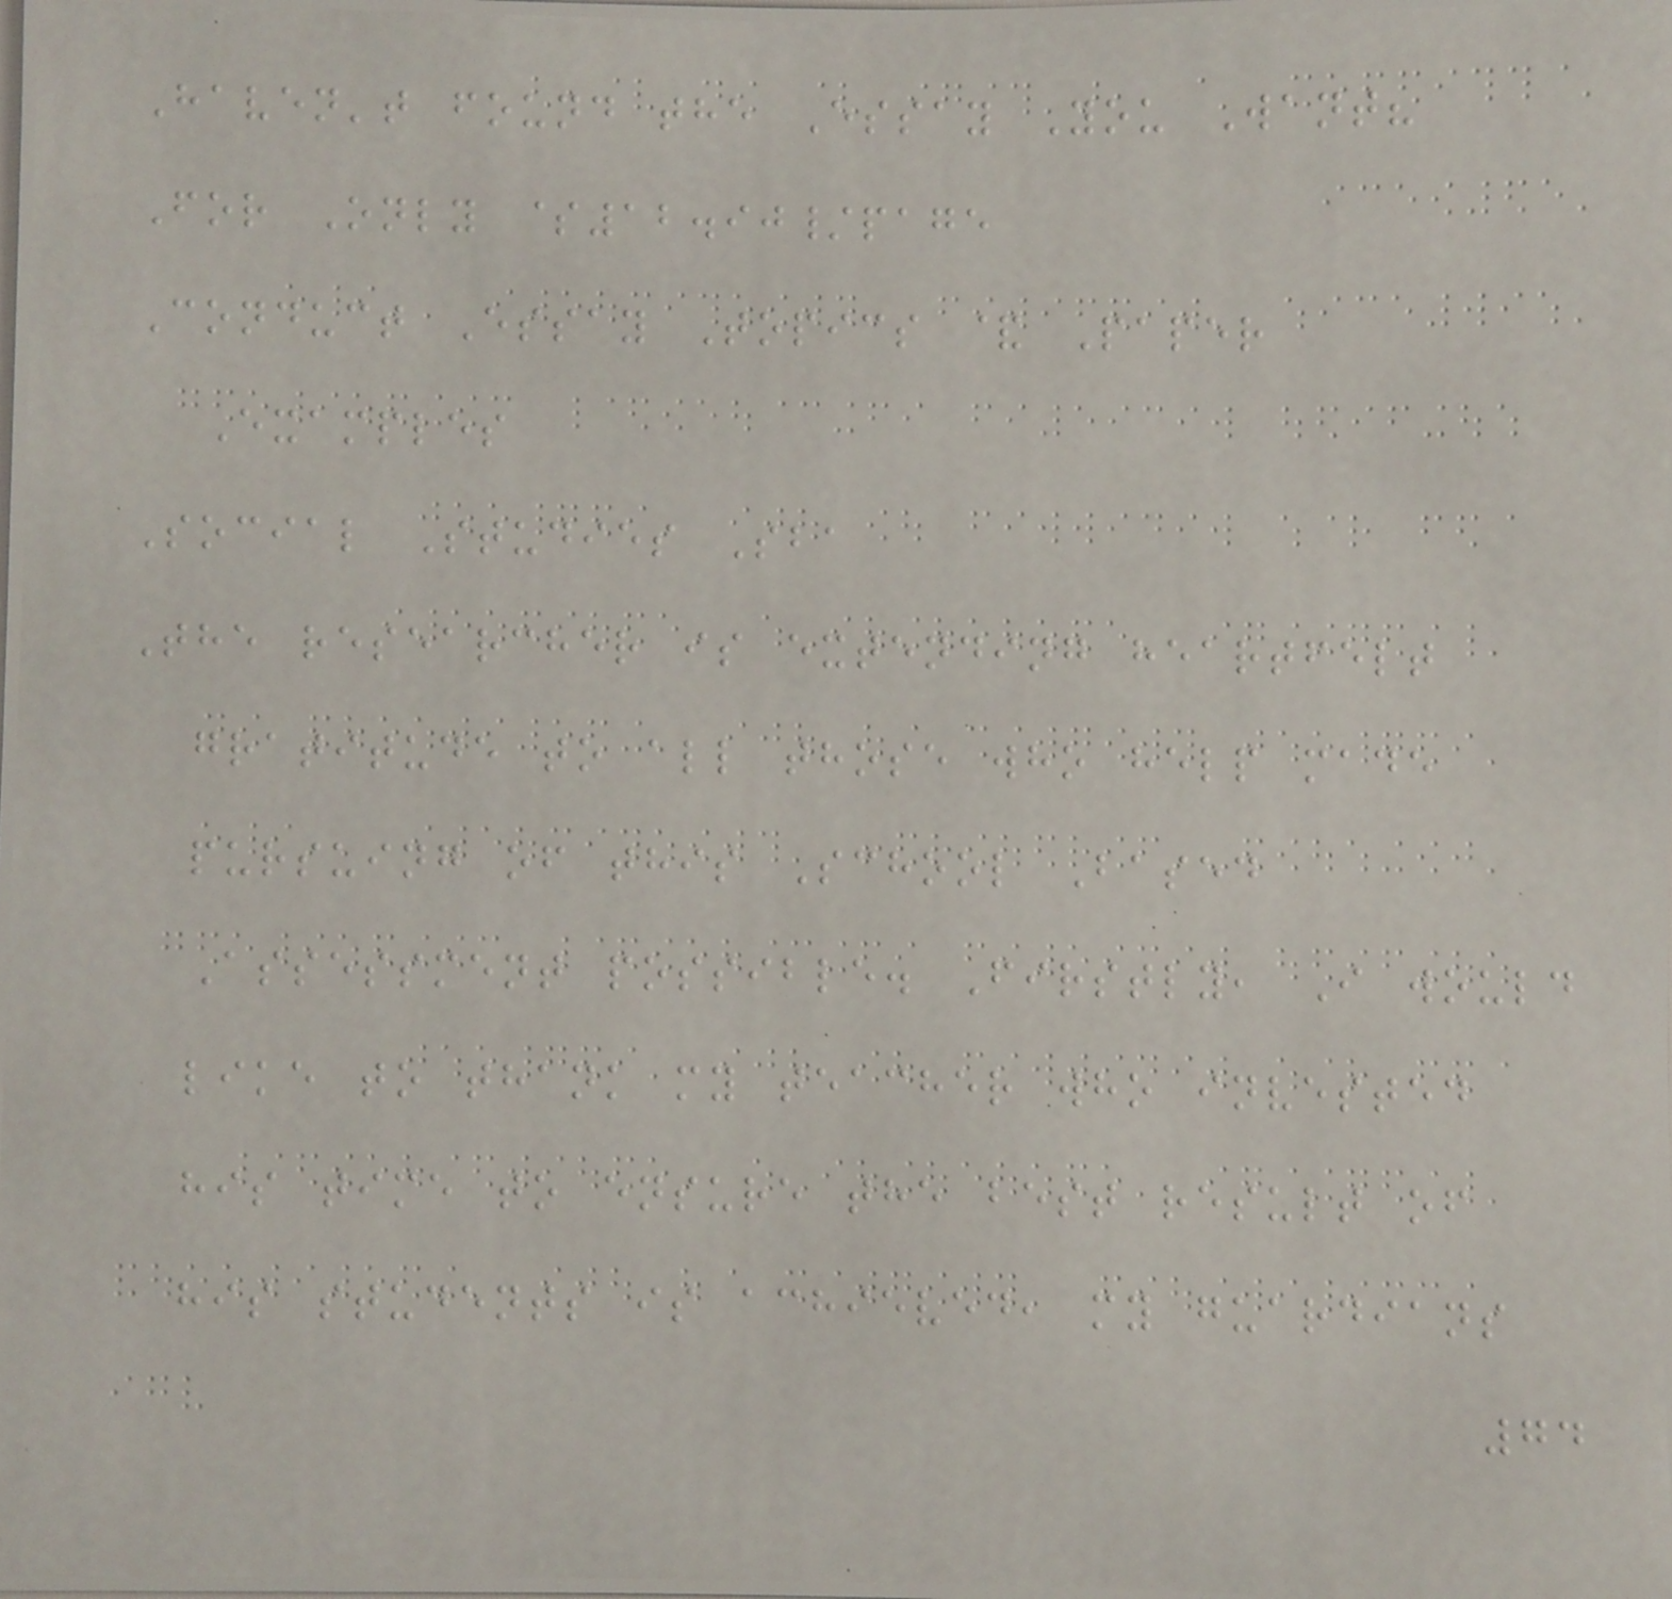Haven't found the Essay You Want?
For Only $12.90/page
Conduct Essay Topics & Paper
Examples
Social Studies Sba
The researcher is extending heartfelt
gratitude to all those who help made
pursuing of this School Based
Assessment possible. Firstly, I would
like to thank my teacher who invested
his time to ensure the best result of
his students is achieved, my guardians
74
